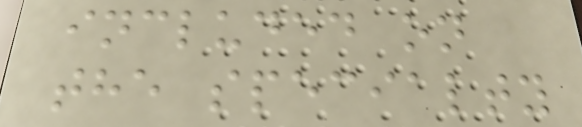included on
the specialty
